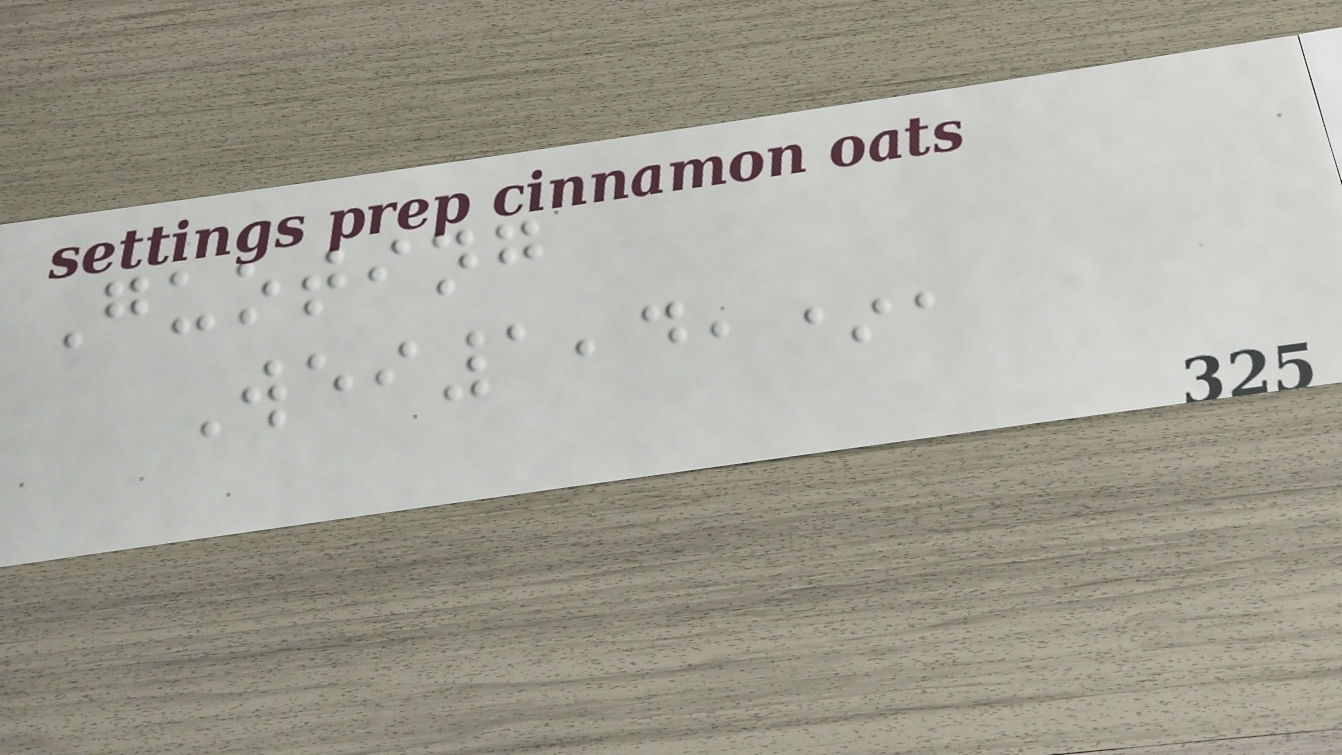Guoting
Wei1,4,*,
